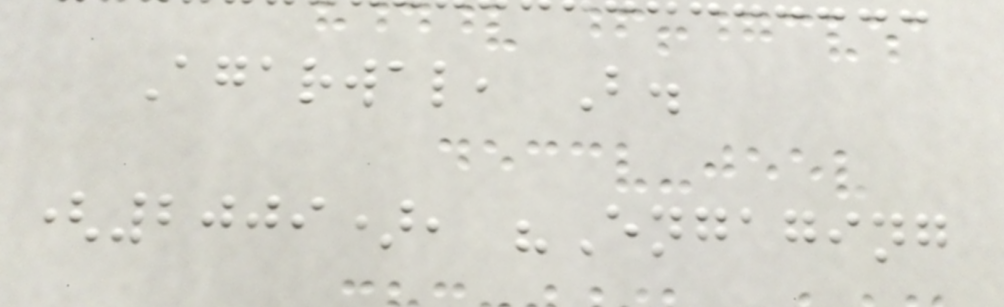Agarwal, B.
(2009), "Engaging
